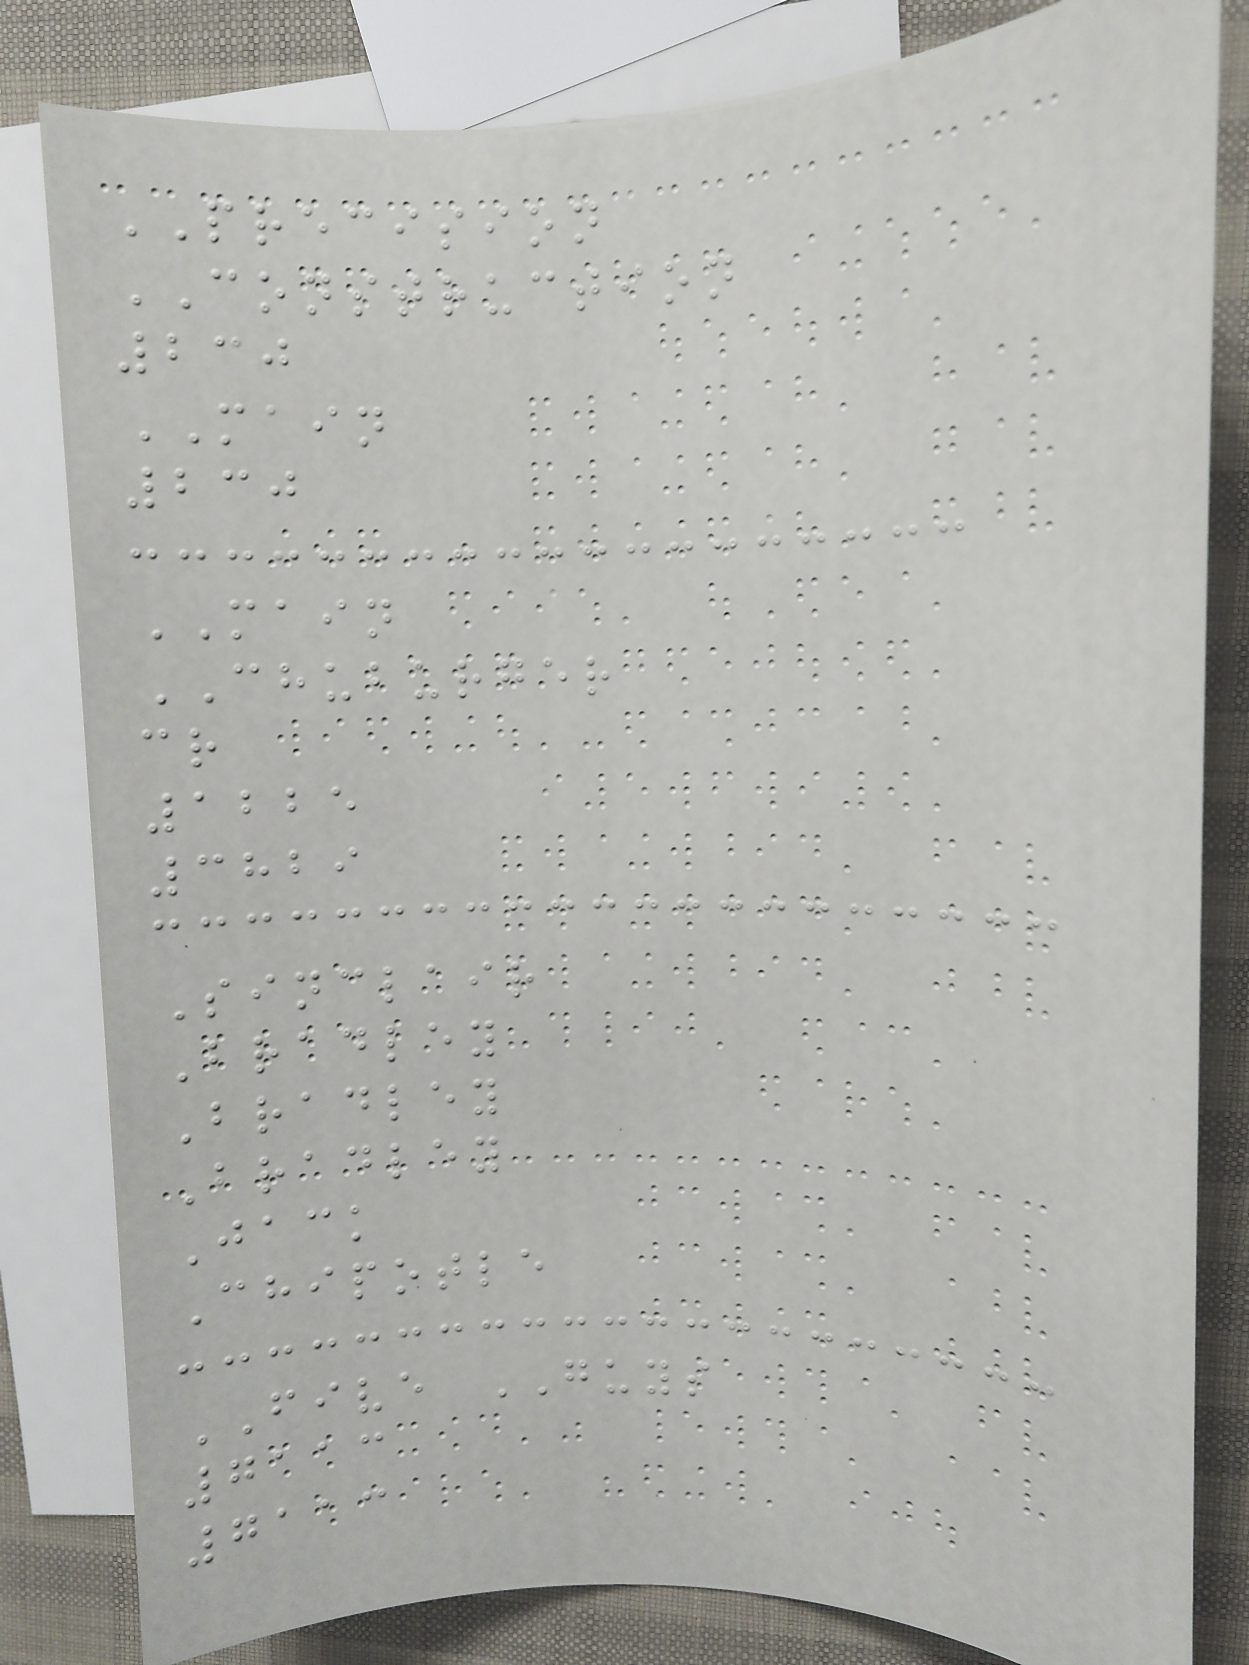PRECISION
CONSTRUCTION
230
MAIN
230
MAIN
CHUBURGER
cr
1225
3829
Sinclair
Bradley
Bradley
Bradley
Jack
Chipotle
FIVE GUYS
7113
7113
